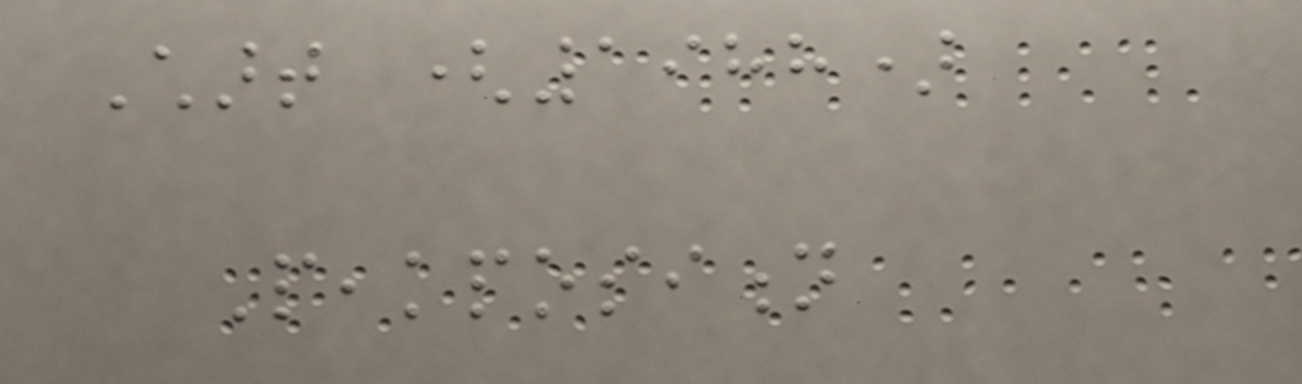Chart (1988)
Peakposition
